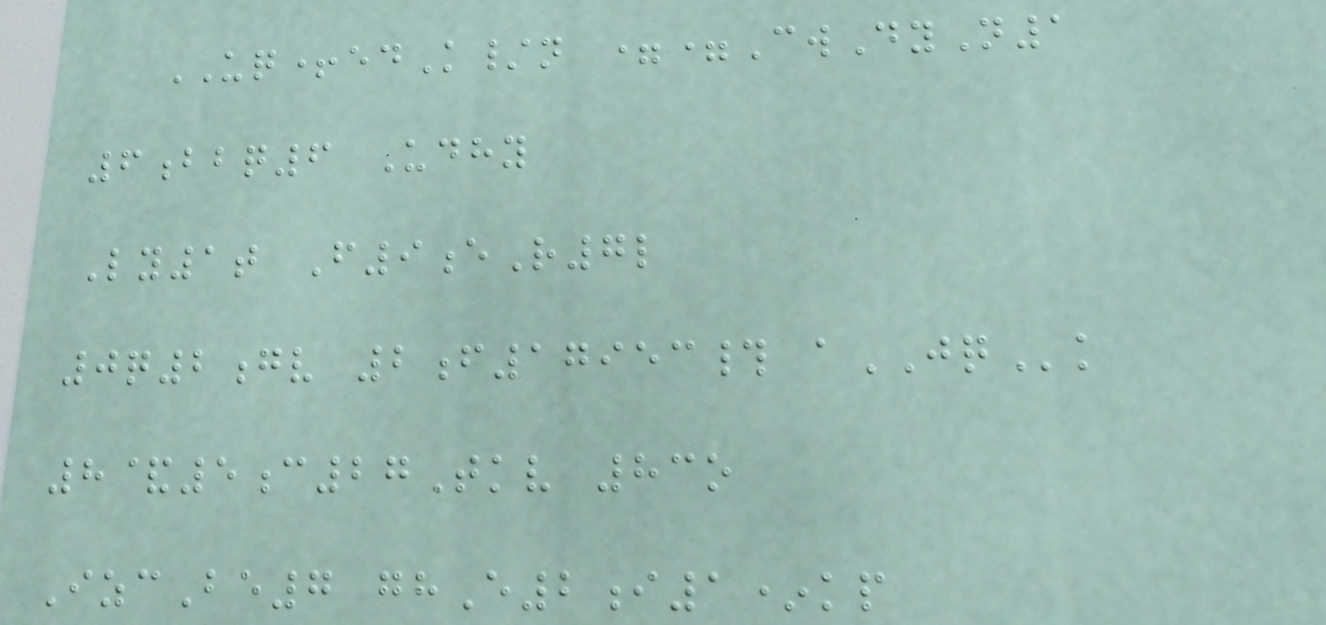UQ+edK/n ==CwDyN1
6bbq6 Udhy
Ly1t F9eR7l
0q2gv 2f17953# aJQk
8&5c27Tkv 83o
IzcBe7 ghE2i1*kp
